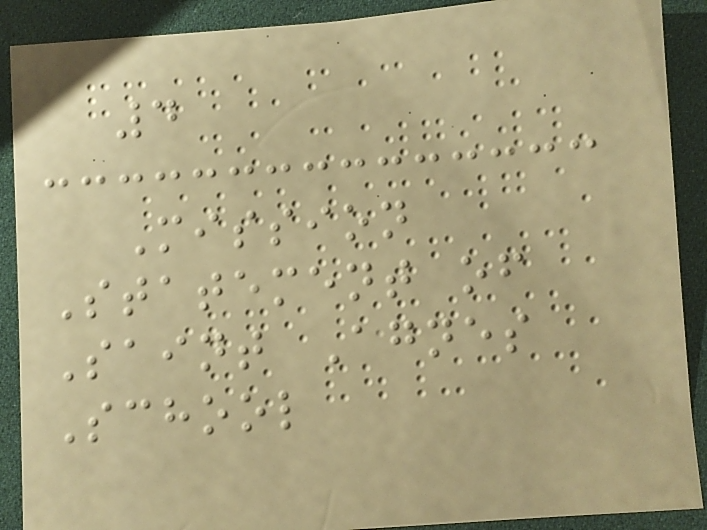4
Mission
Statement of
Saint Agnes
School
